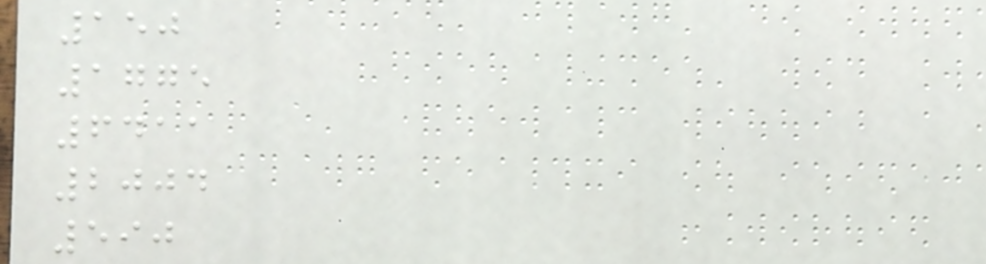150
1775
6411
2004
590
